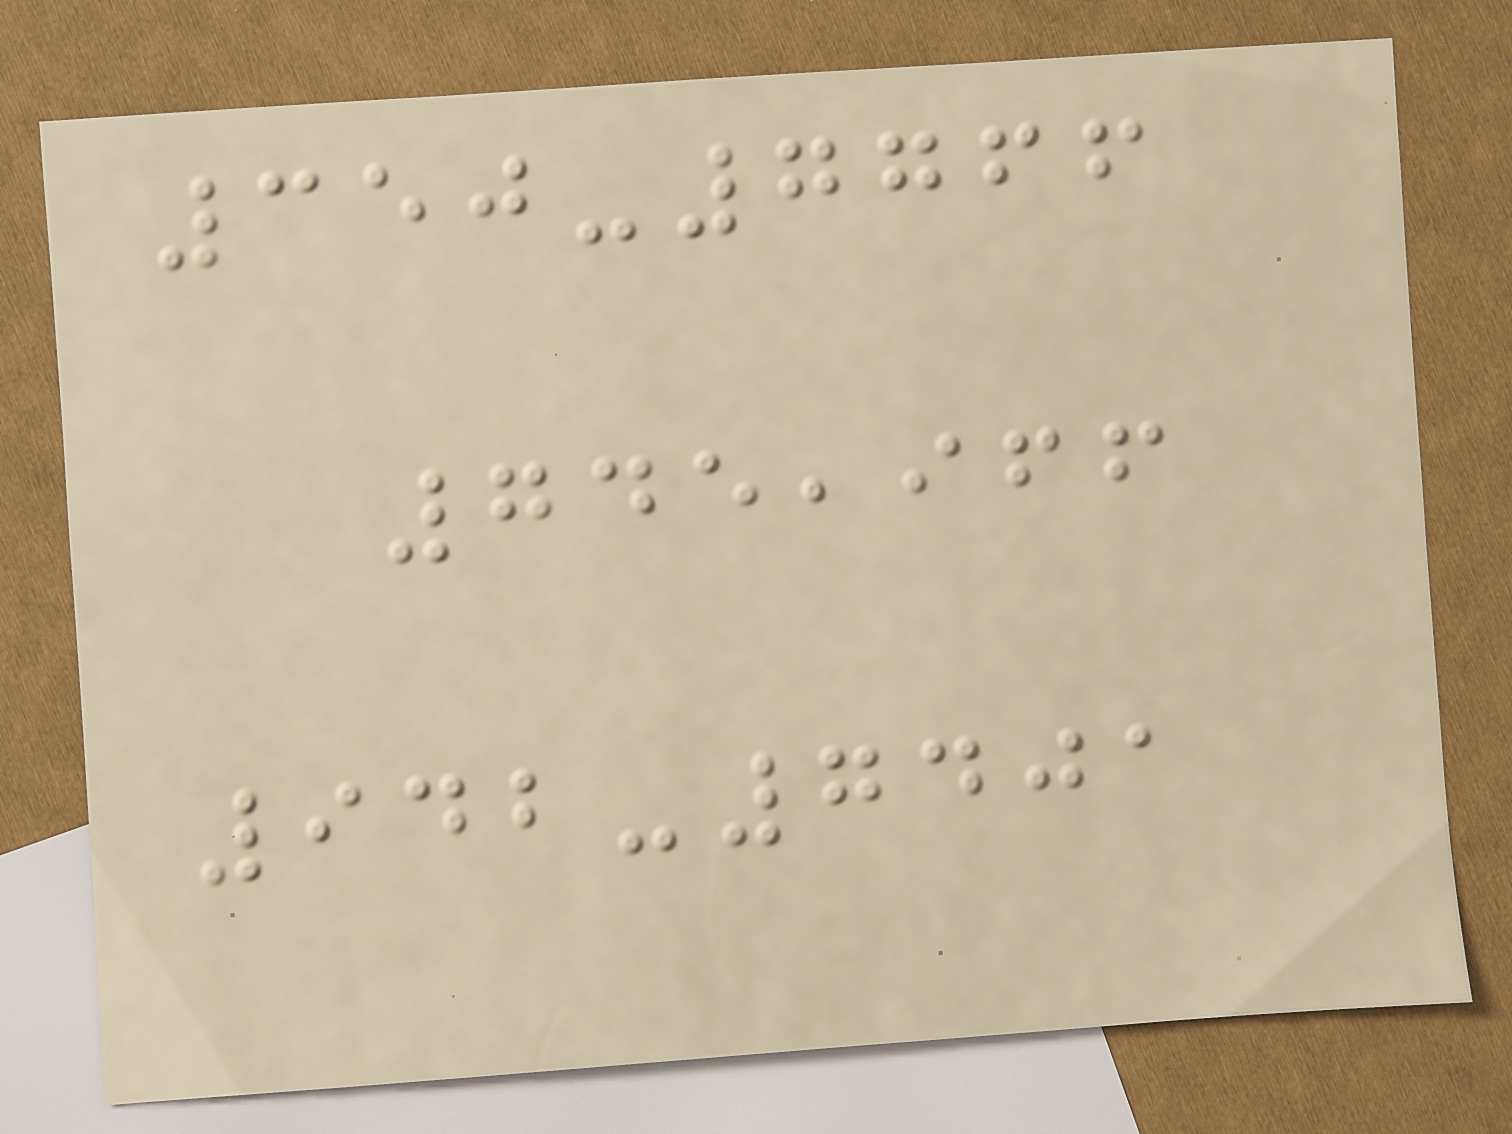350-7766
745,966
942-7401
